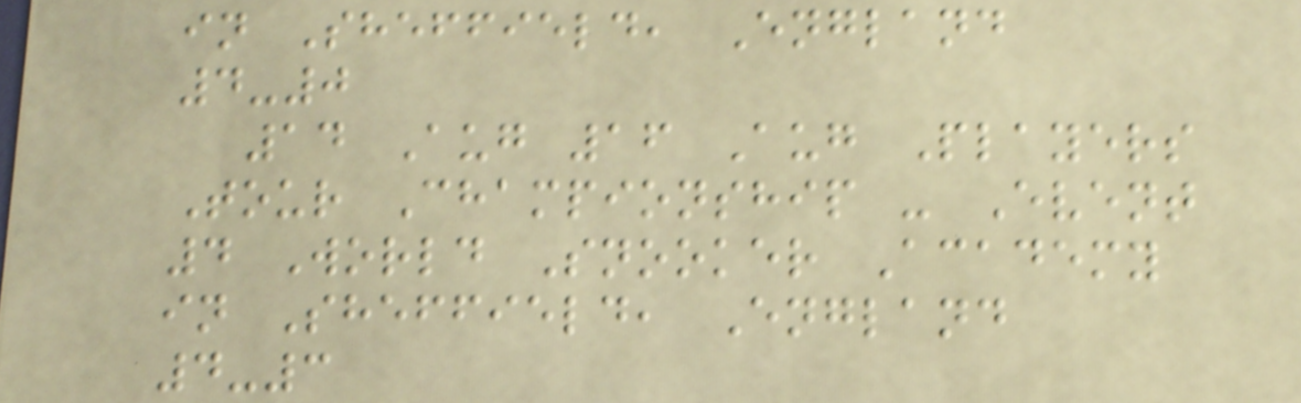in Sheffield, England
4-0
14 Aug 16 Aug Players
Tour Championship - Event
4 World Snooker Academy
in Sheffield, England
4-3
